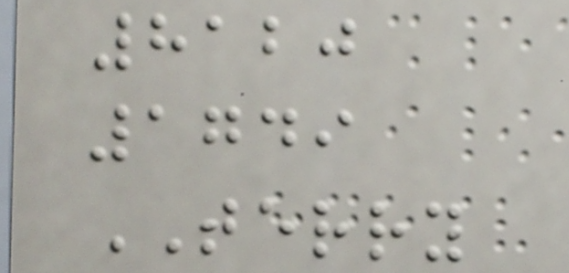8120
1749
TERRY
